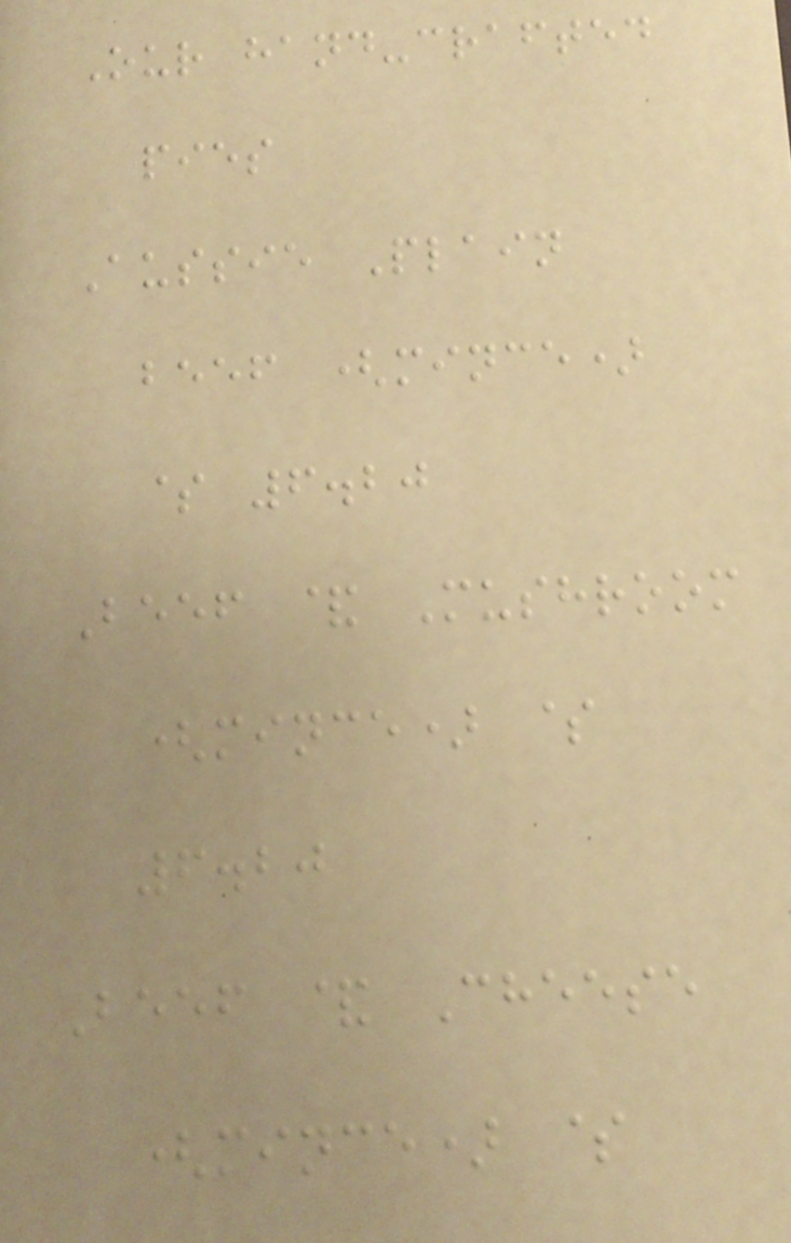Our hand-crafted
pies
Aussie Plain
beef (mince)
$ 6.20
Beef & Mushroom
(mince) $
6.20
Beef & Cheese
(mince) $
